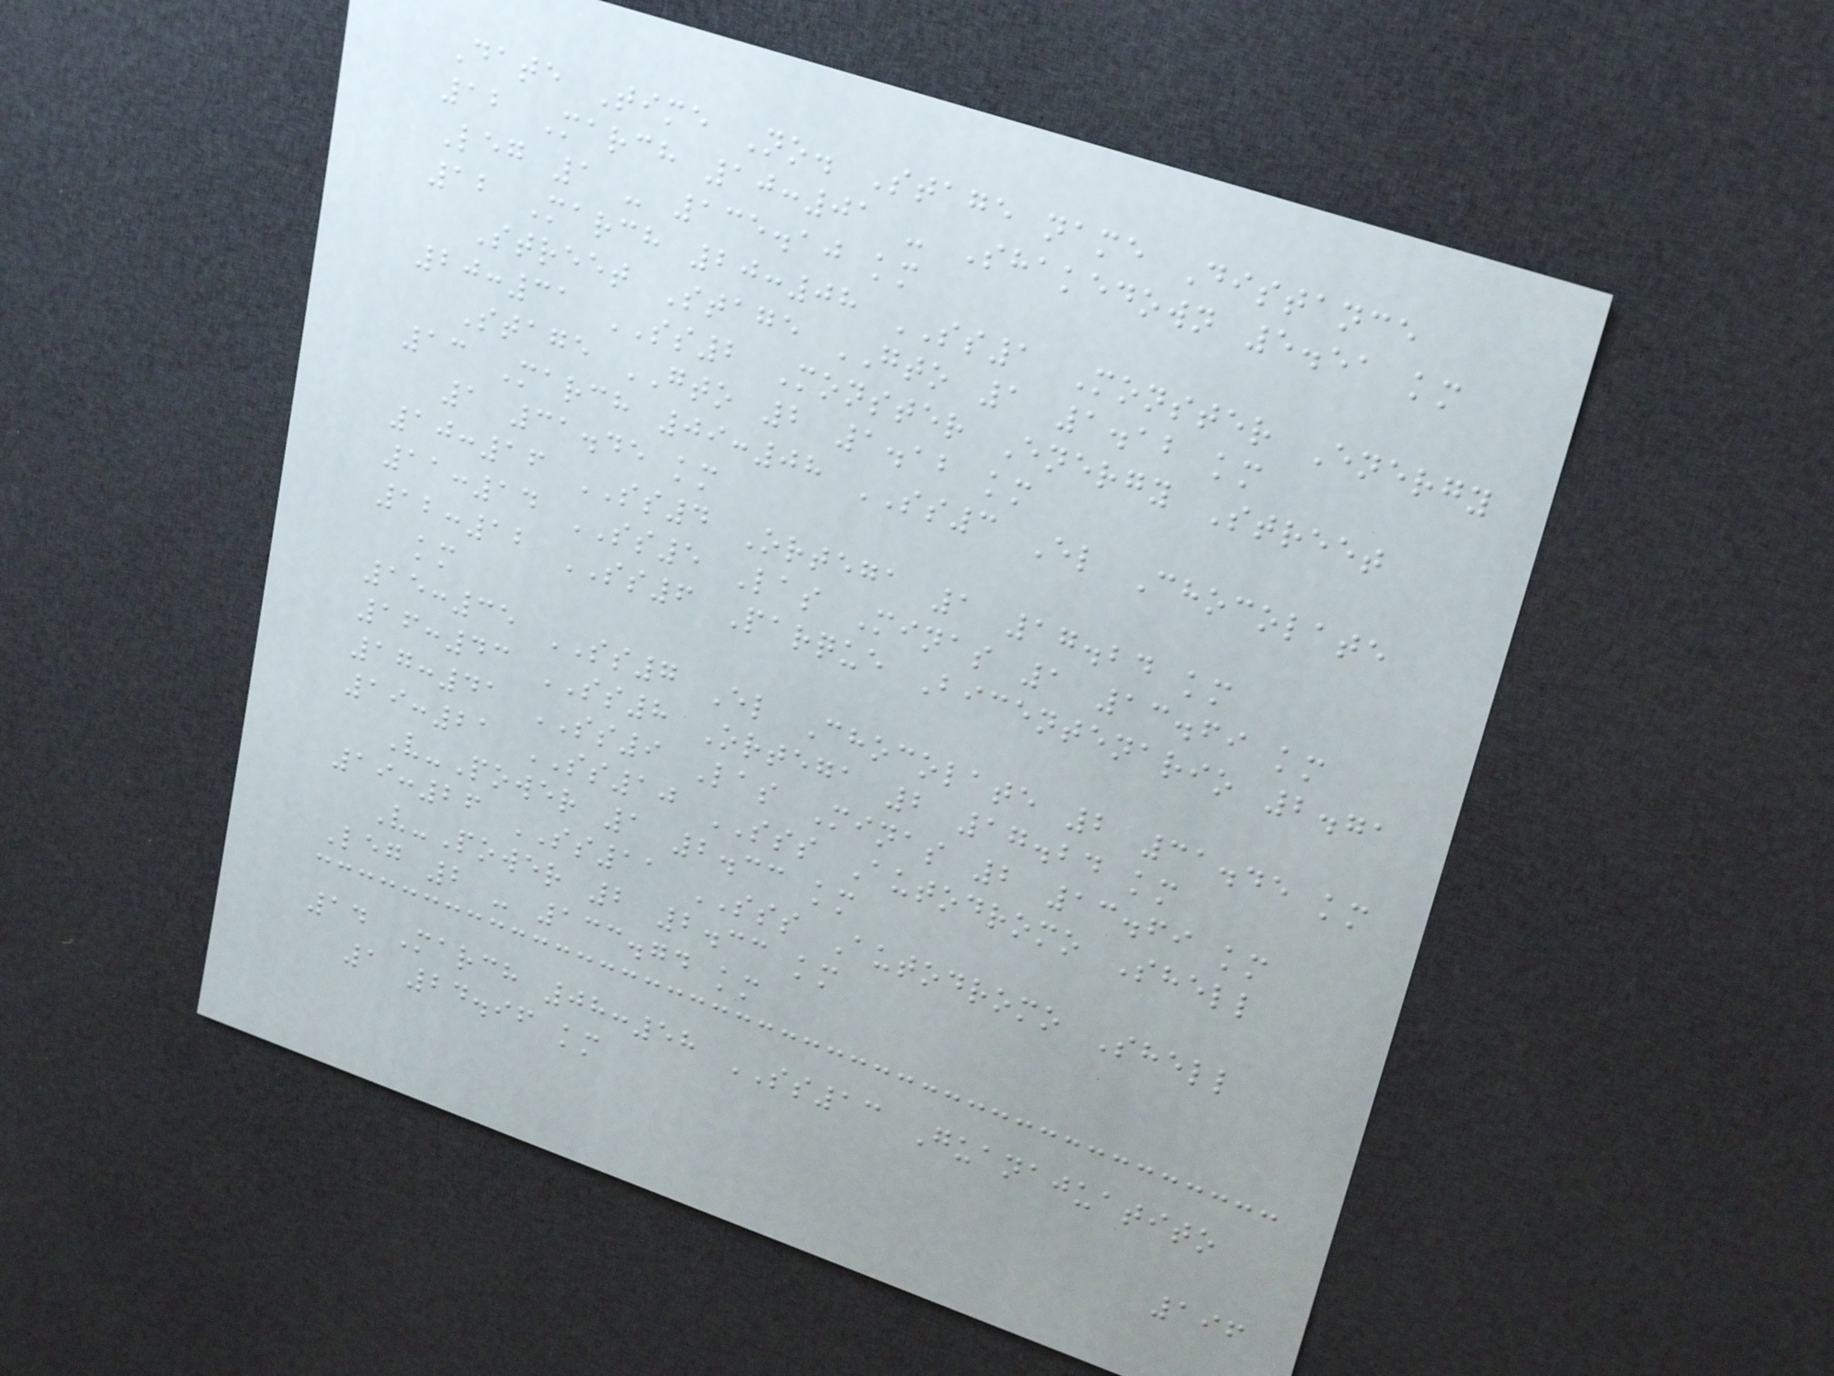Date Time No. Stage name Distance
12 March 10:01 - Shakedown 5.51 km
Leg 1 - 135.10 km
12 March 20:08 SS1 Monster Energy
Street Stage GTO 1 1.12 km
20:31 SS2 Monster Energy Street
Stage GTO 2 1.12 km
13 March 09:08 SS3 El Chocolate
1 31.45 km
10:16 SS4 Ortega 1 17.24 km
11:14 SS5 Las Minas 1 13.69 km
12:12 SS6 Parque Bicentenario 2.71
km
15:35 SS7 El Chocolate 2 31.45 km
16:43 SS8 Ortega 2 17.24 km
17:41 SS9 Las Minas 2 13.69 km
19:21 SS10 SSS Autodromo Shell
V-Power 1 2.33 km
19:26 SS11 SSS Autodromo Shell
V-Power 2 2.33 km
Leg 2 - 133.74 km
14 March 08:58 SS13 Guanajuatito
1 24.96 km
196
